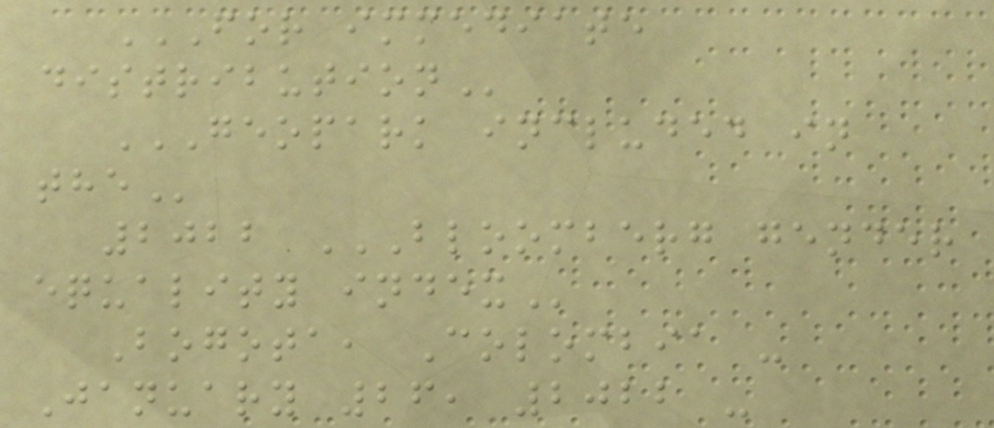FOR IMMEDIATE
DISTRIBUTION
GEOPARK INCLUDED IN
THE
2022 BLOOMBERG GENDER
EQUALITY INDEX
Bogota, Colombia -
January 26, 2022 -
